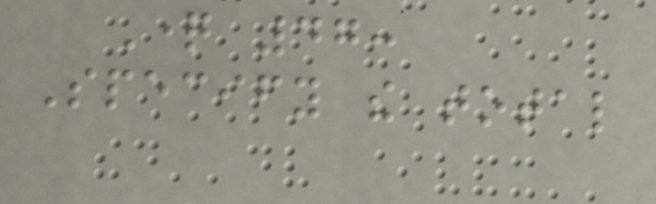Question 47:
Specify the total
